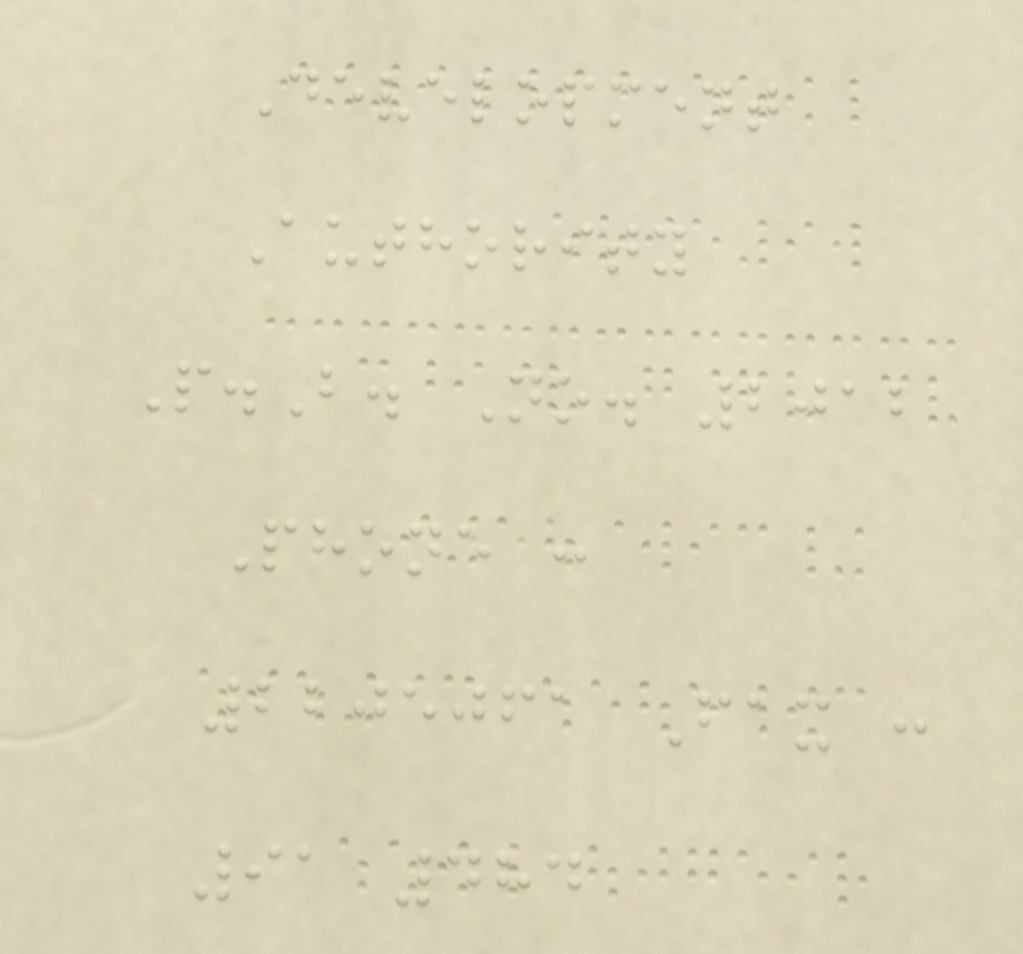Development
Authority
P.B. No. 2012
Phone :
2205061 Fax :
91 484
